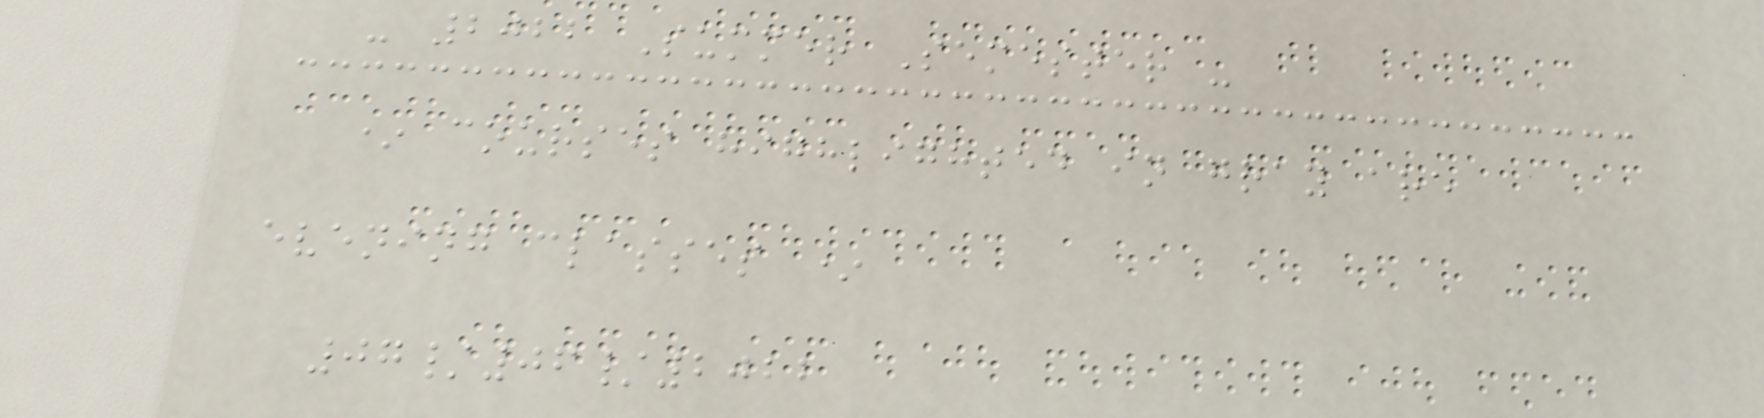- 2022 Summer Semester -
* courses highlighted in gray are
evening classes *
07/06/2022
